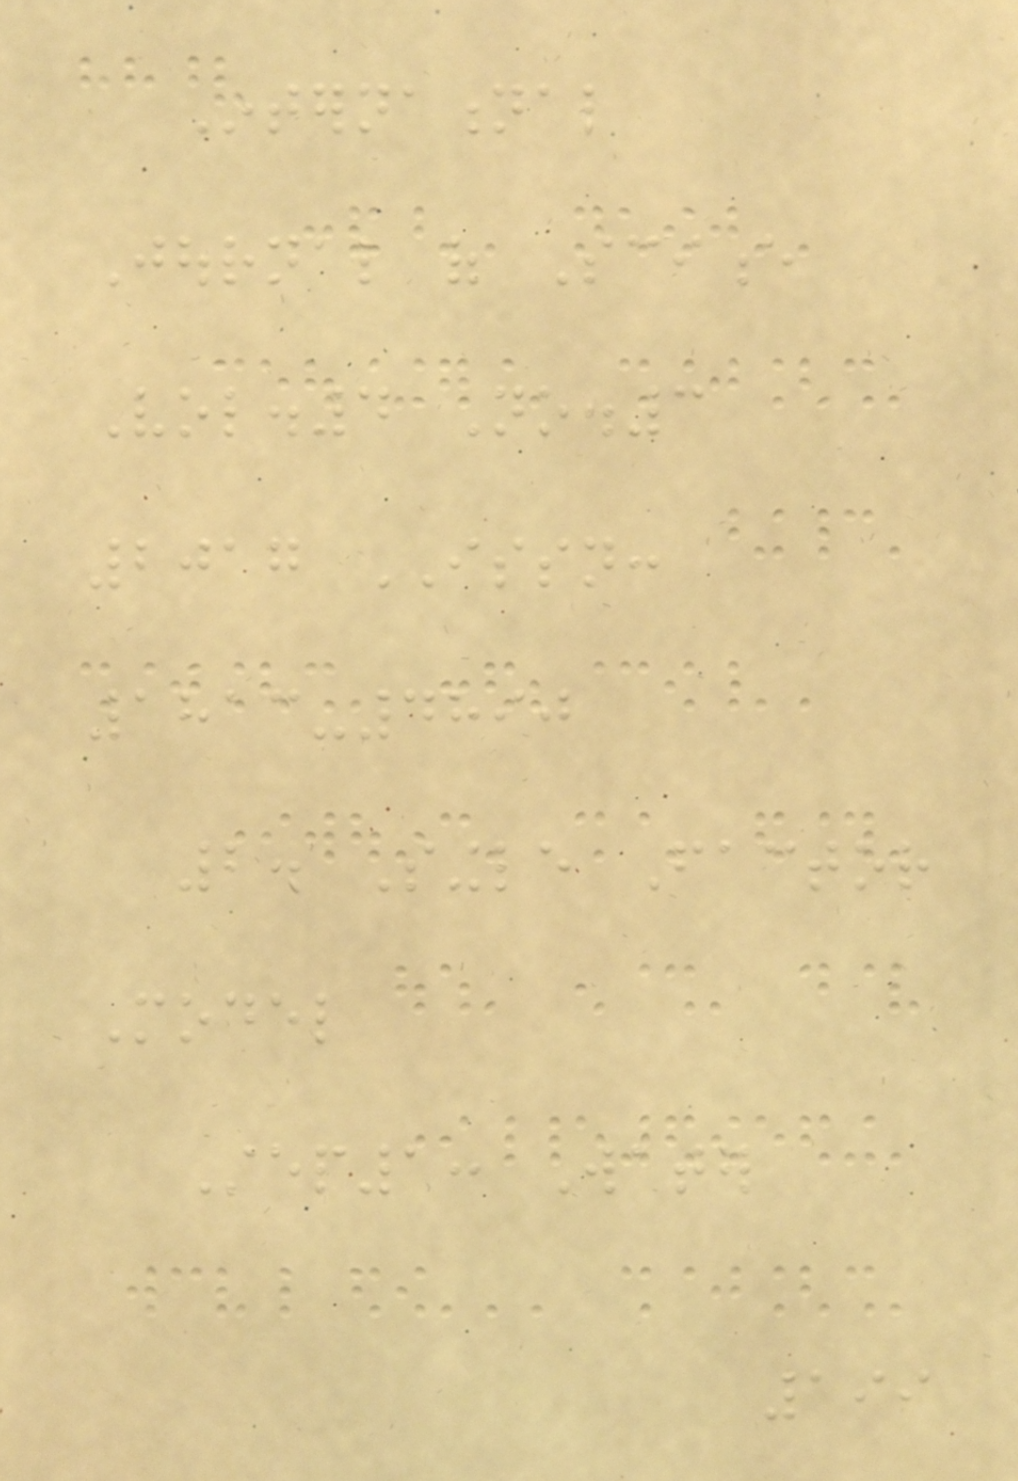International
Journal of Science
Vol.4 No.3
2017 ISSN:
1813-4890
2. Single Factor
Model
Step1: Water
199
